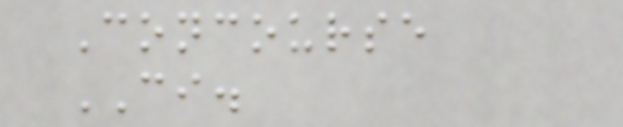Concourse
CI.
